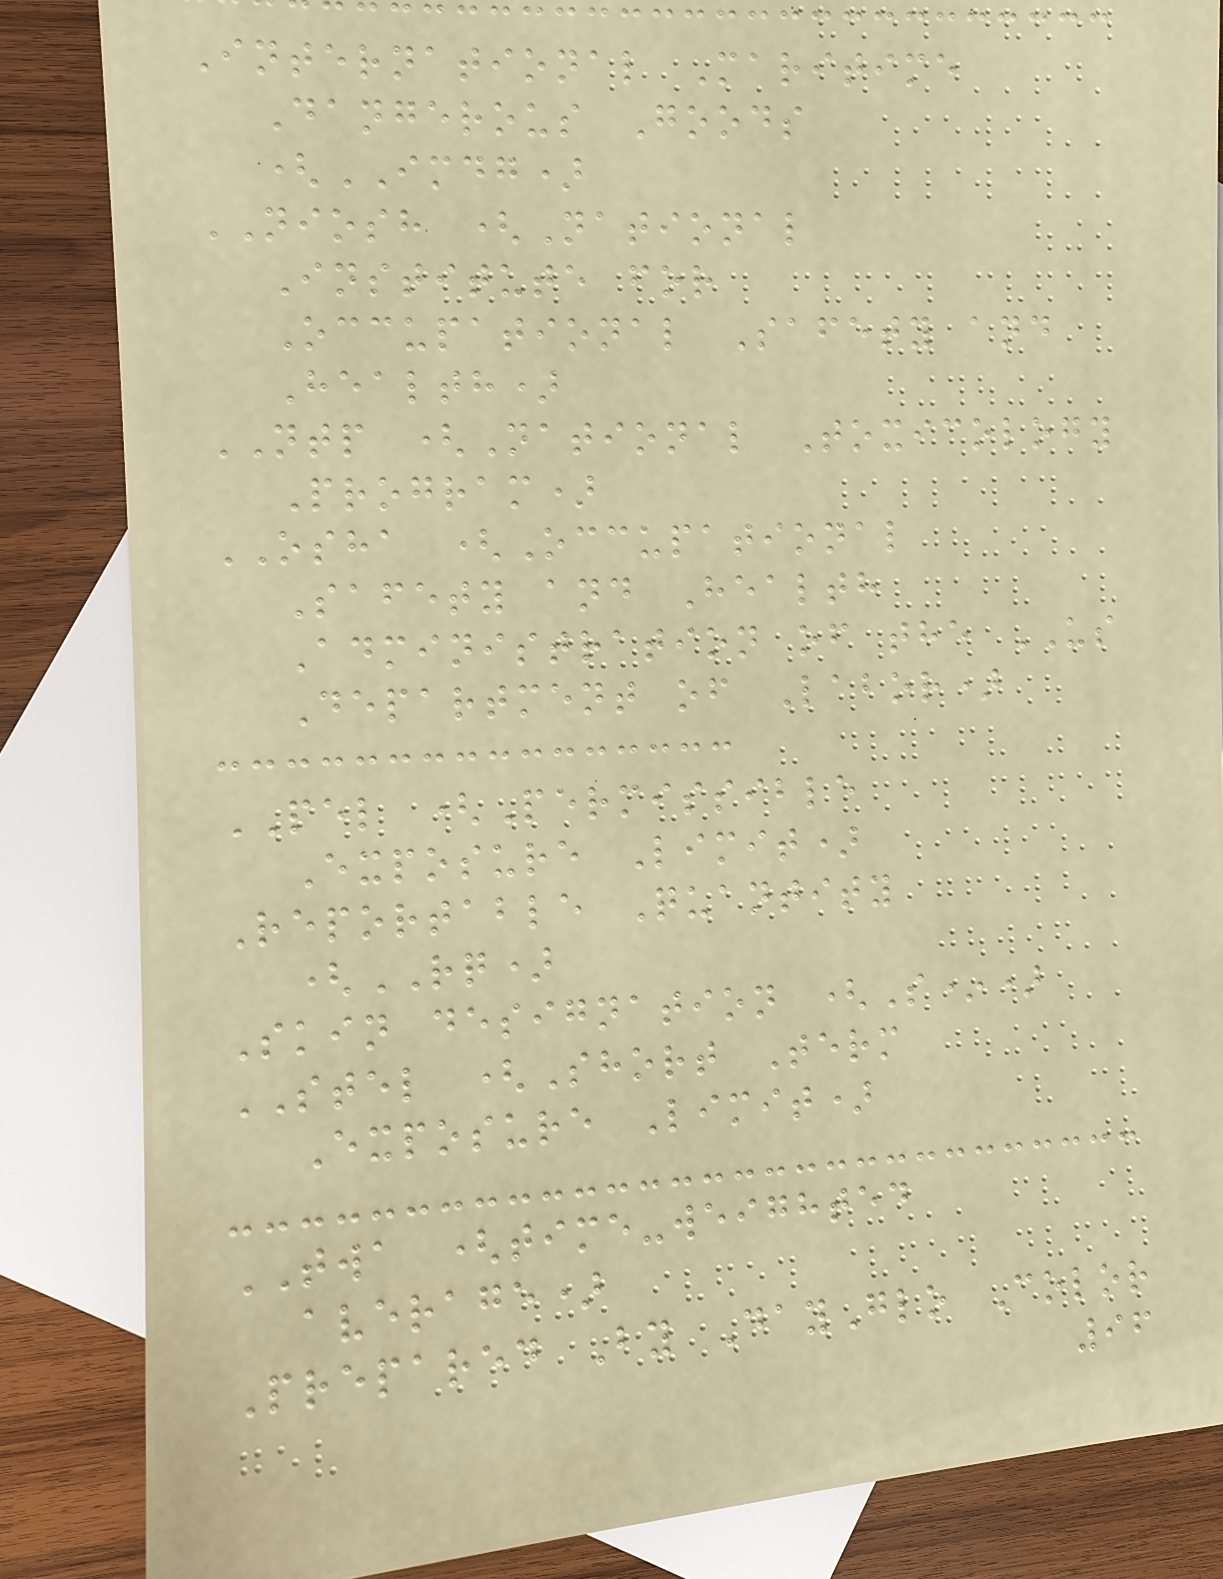International Maritime
Dangerous Goods
(IMDG)
NIOSH (National
Institute for
Occupational Safety and
Health)
NTP (National Toxicology
Program)
OSHA (Occupational
Safety and Health
Administration of the US
Department of Labor)
PEL (Permissible
Exposure Limit)
Reportable Quantity
(RQ)
Skin designation (S*)
STEL (Short Term
Exposure Limit)
TWA (time-weighted
average)
Prepared By DayGlo Color
96
